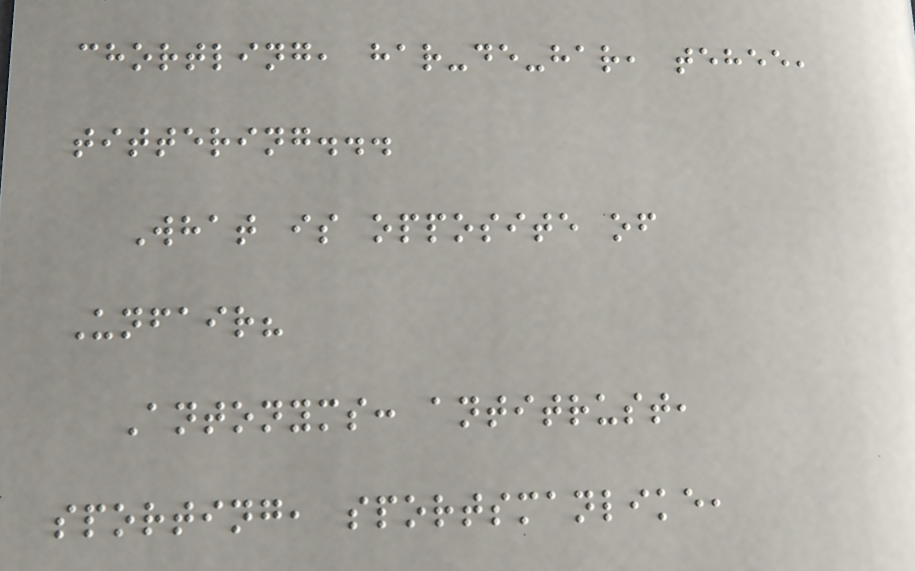chortling, har-de-har, tehee,
tittering...
What is opposite of
Unfair?
Antonyms: antitrust,
sporting, sportsmanlike,
